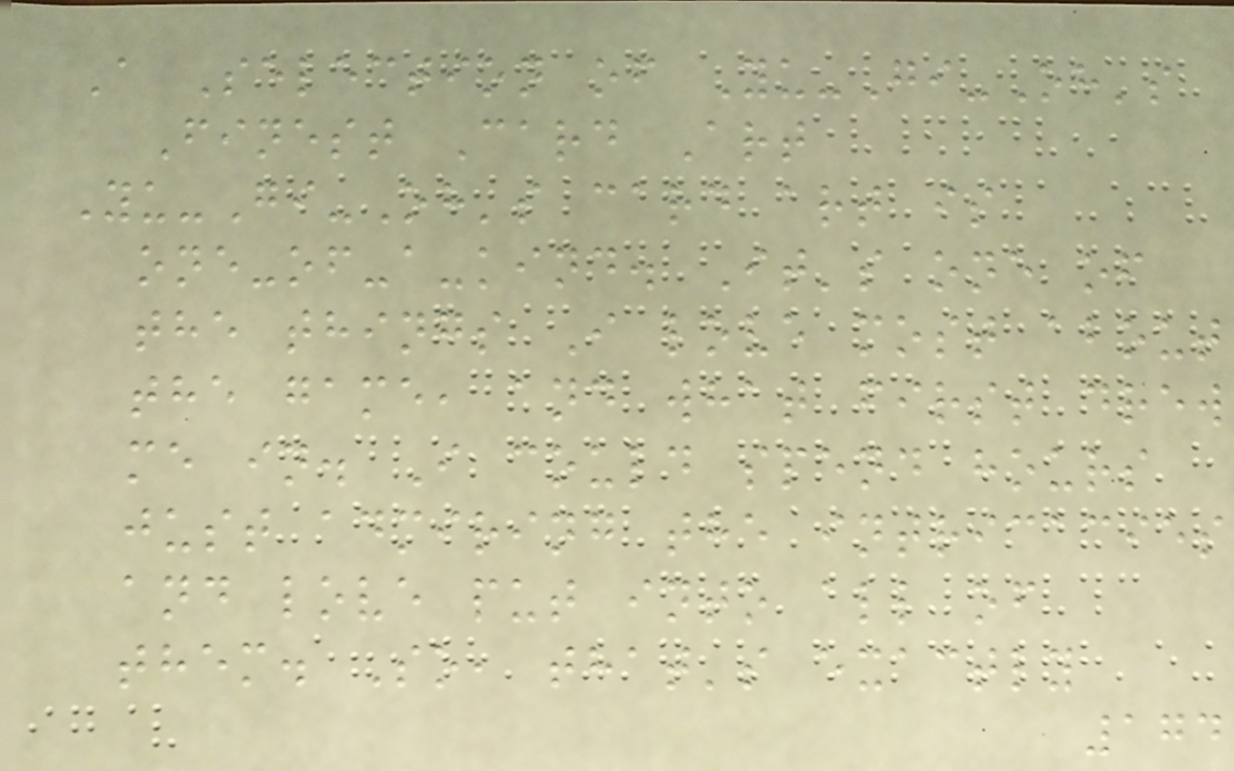A Selection of Yu-Gi-Oh's
Finest Card Art
Yu-Gi-Oh's card art is
one-of-a-kind. It's one of
the things I love most about
the game, and what first drew
me in. I could spend hours
just admiring the intricacies
and love put into all of
them. So, that's exactly
174
